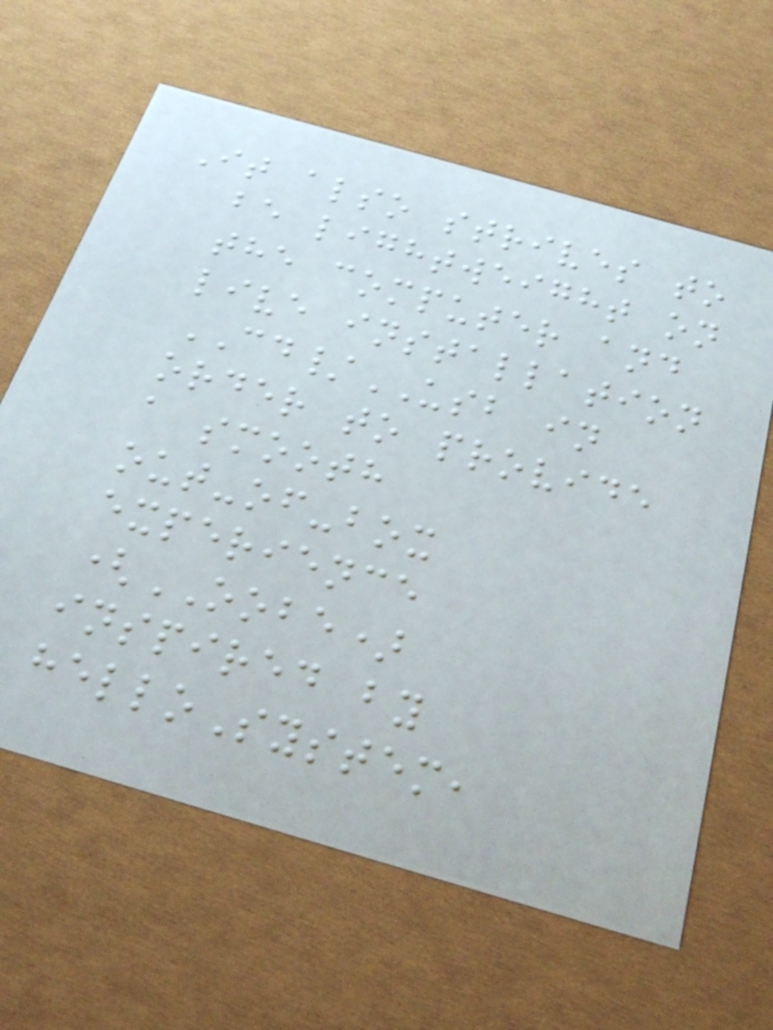It also strives to
be lightweight on
the computer and
live installation
CD/USB in
order to provide
a smooth
out-of-box
experience
(OOBE)
inspired by
helloSystem,
